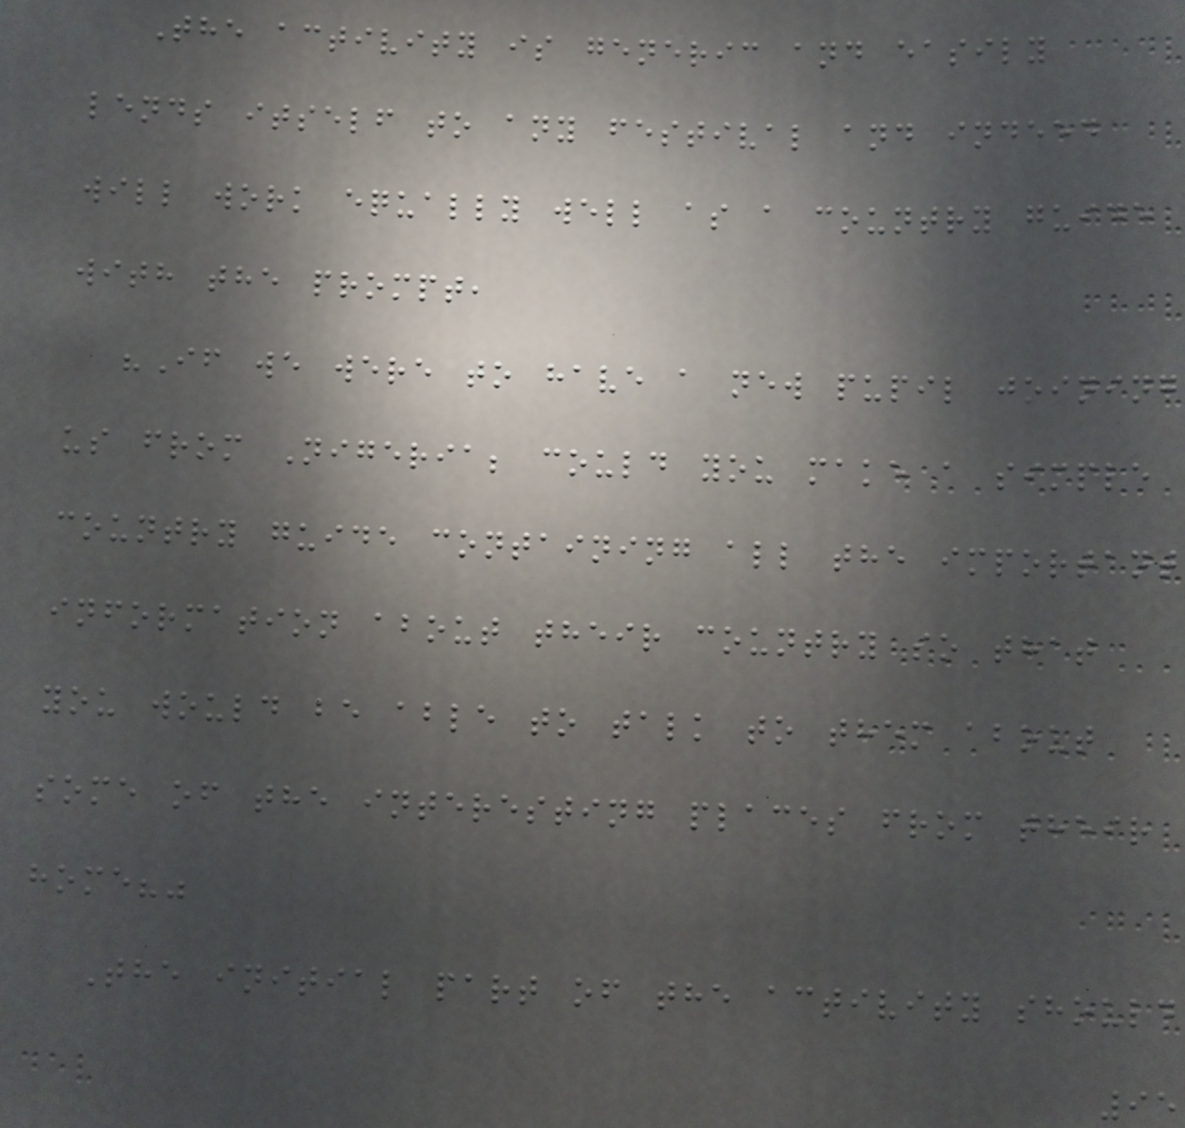The activity is generic and easily
lends itself to any festival and indeed
will work equally well as a country guide
with the prompt,
"If we were to have a new pupil joining
us from Nigeria; could you make a simple
country guide containing all the important
information about their country so that
you would be able to talk to them about
some of the interesting places from their
home?"
The initial part of the activity should
95
